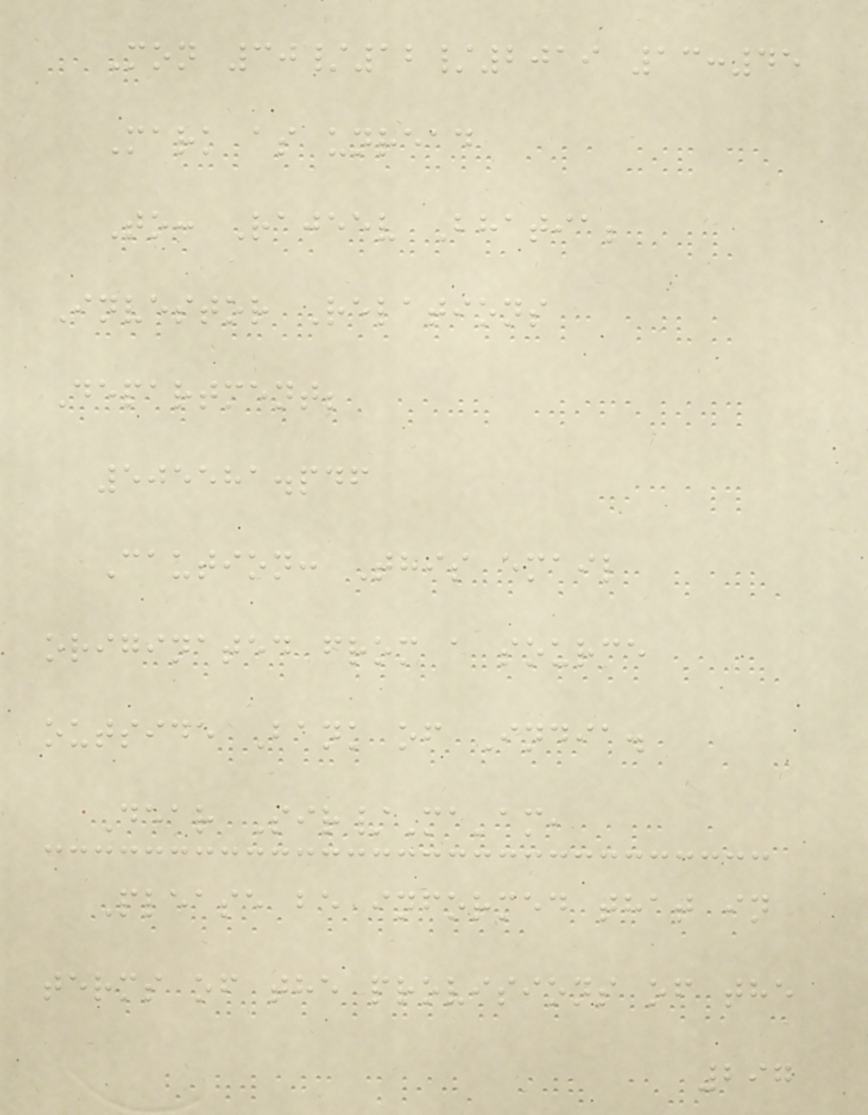Mon 30/12/2019 13:45
Mark as unread
To: Rajeev Bhatia;
Investor Relations
Department;
505581.pdf
Caution: This email
originated from a source
outside Bank of India.
Dear Sir/Ma'am,
Please be informed that in
terms of the provisions of the
297
